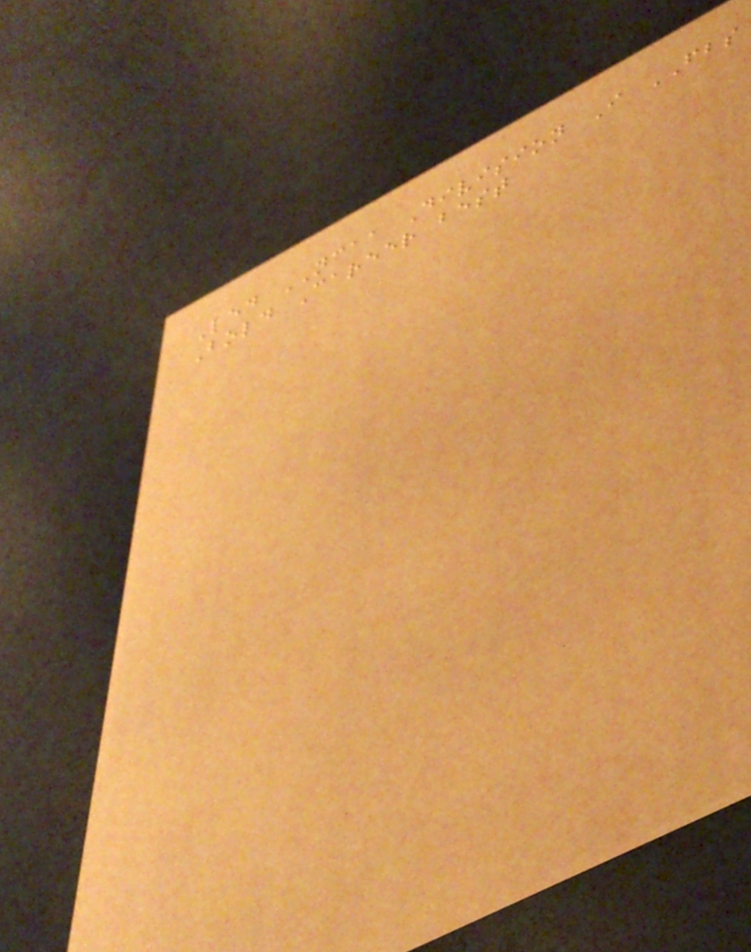Led NCAA Division I FBS
Bold Career best
